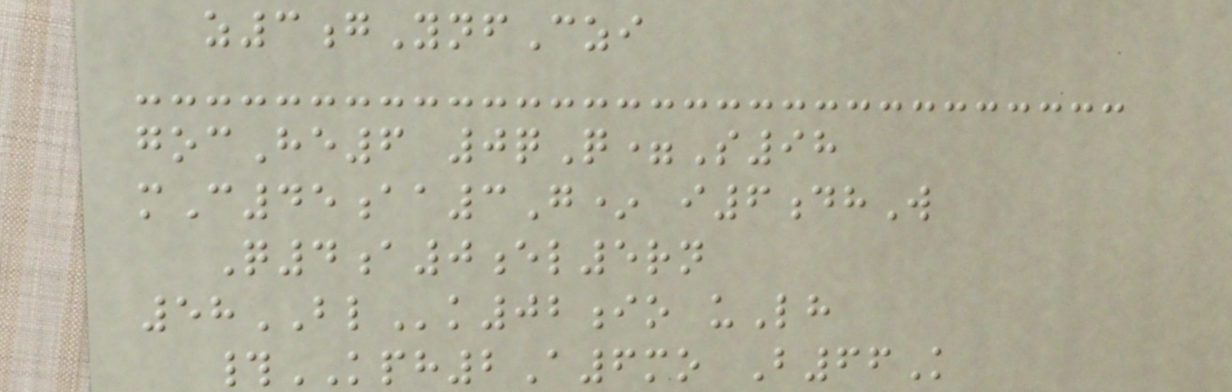z3gYnfCzi
gocHe6 0qQ=S98
mC45aa3G* i6dhW
Q4a0el5rn
58BLk02io uLh
#KPH2A6mo B66K
